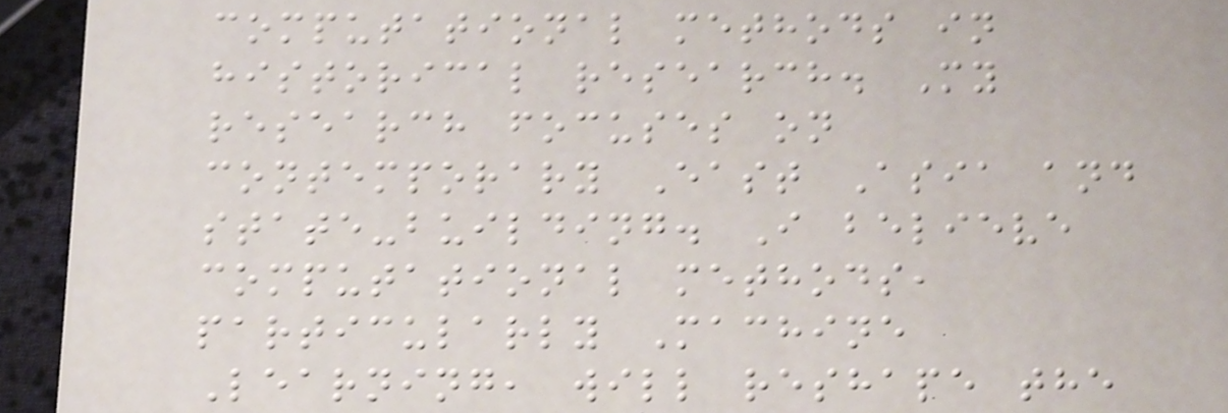computational methods in
historical research. My
research focuses on
contemporary East Asia and
state-building. I believe
computational methods,
particularly Machine
Learning, will reshape the
